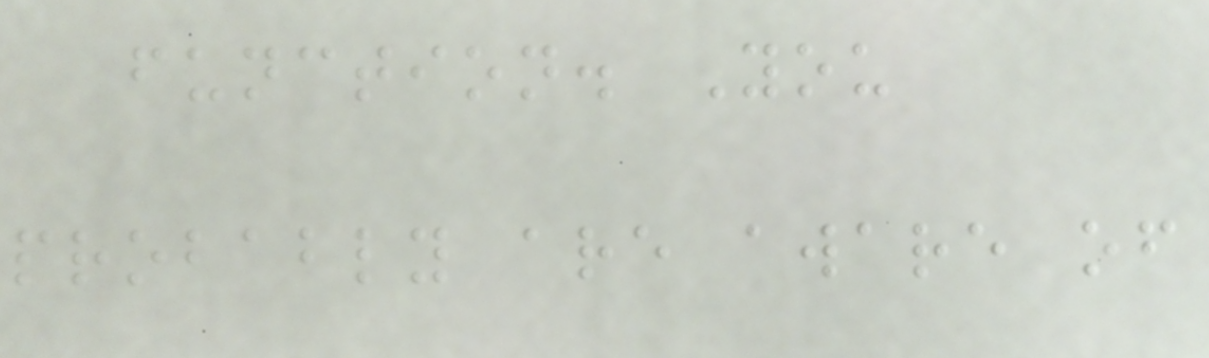function. You
probably are aware of
